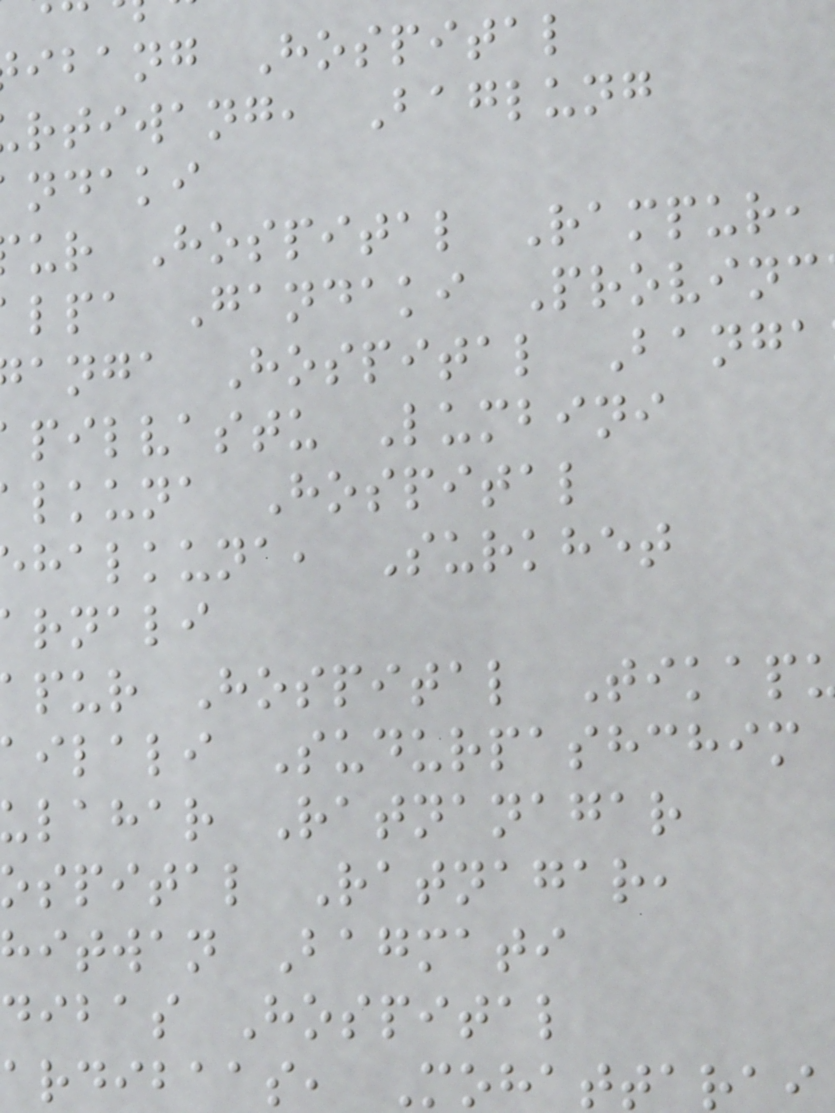ibang Hospital
rtiwang, Baglung
ndaki
ur Hospital Rampur,
lpa Gandaki Provinc
anga Hospital Banga
pilvastu Lumbini
lkuna Hospital
halkuna, Surkhet
rnali
pur Hospital Tikap
ilali Sudurpashchim
lahar Ratnanagar
ospital Ratnagar,
hitwan Bagmati
dibas Hospital
ardibaas, Mohattarai
